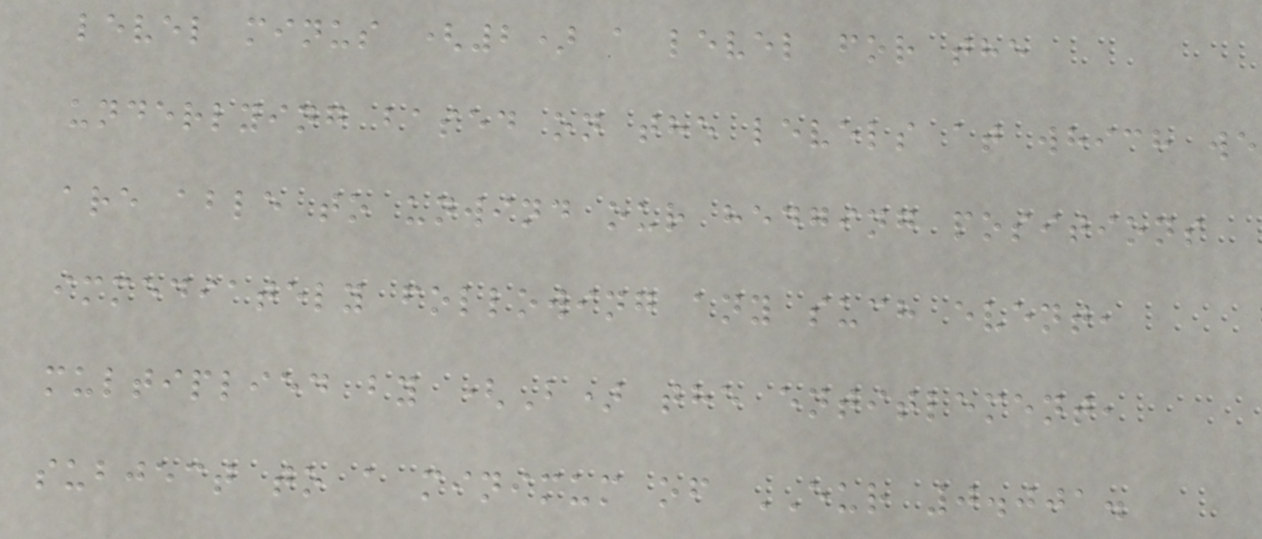level minus (2) a level for the
underlying based on the levels at which we
are able to unwind our hedging positions
immediately following any such event,
multiplied by (B) the entitlement,
subject to a minimum of EUR 0.001.
